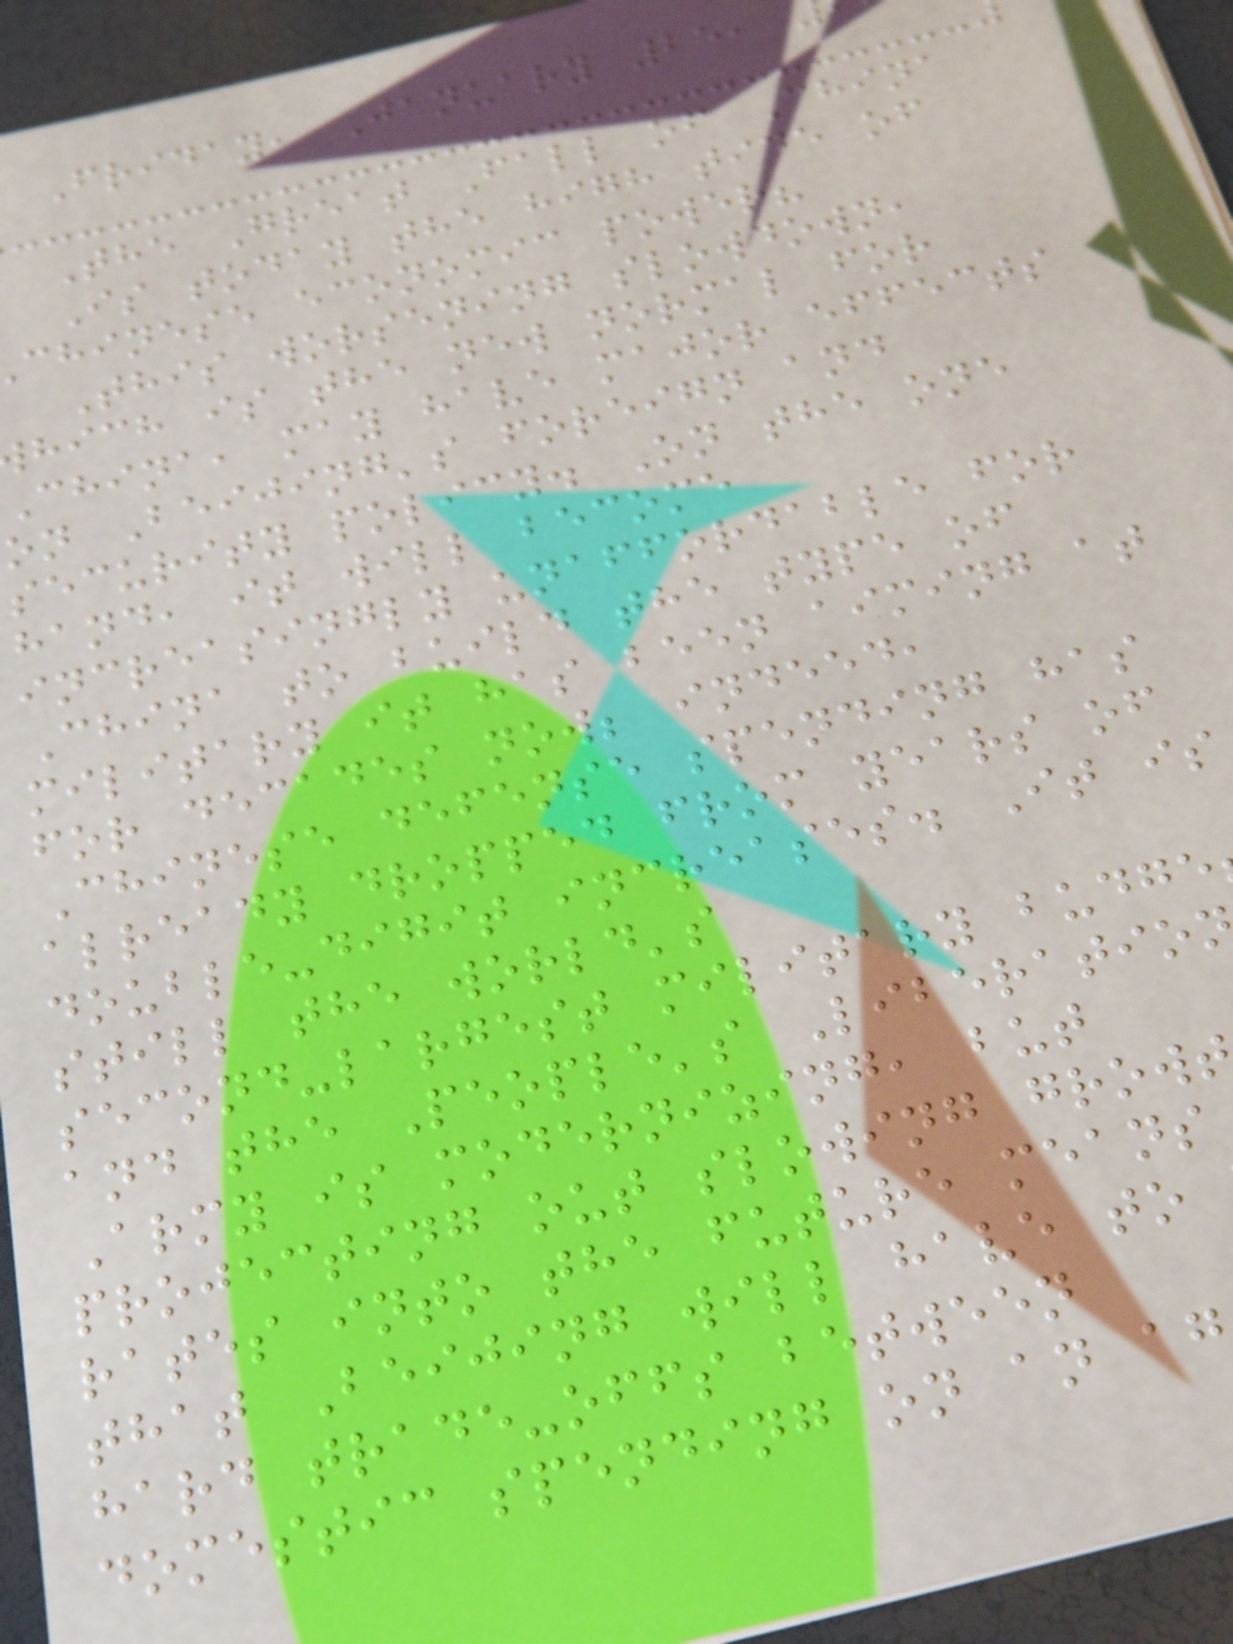Friday, January 25,
The Great Fall of China
Is today the high tide of
chinese economic power?
This worsening slowdown,
hich is the new normal for
China, may have major effects
on Beijing's foreign and
security policy. On the one
hand, it will become
increasingly unaffordable for
China to build the type of
military it has been aiming at
for decades now; indeed,
Chinese defense spending has
already dropped from years of
double-digit increases. It is
still the world's
second-largest military budge
and the People's Liberatio
Army is modernizing, but
projecting out slowing grow
rates into the future means
that Beijing will have to
hard trade-offs between
domestic spending on an ag
